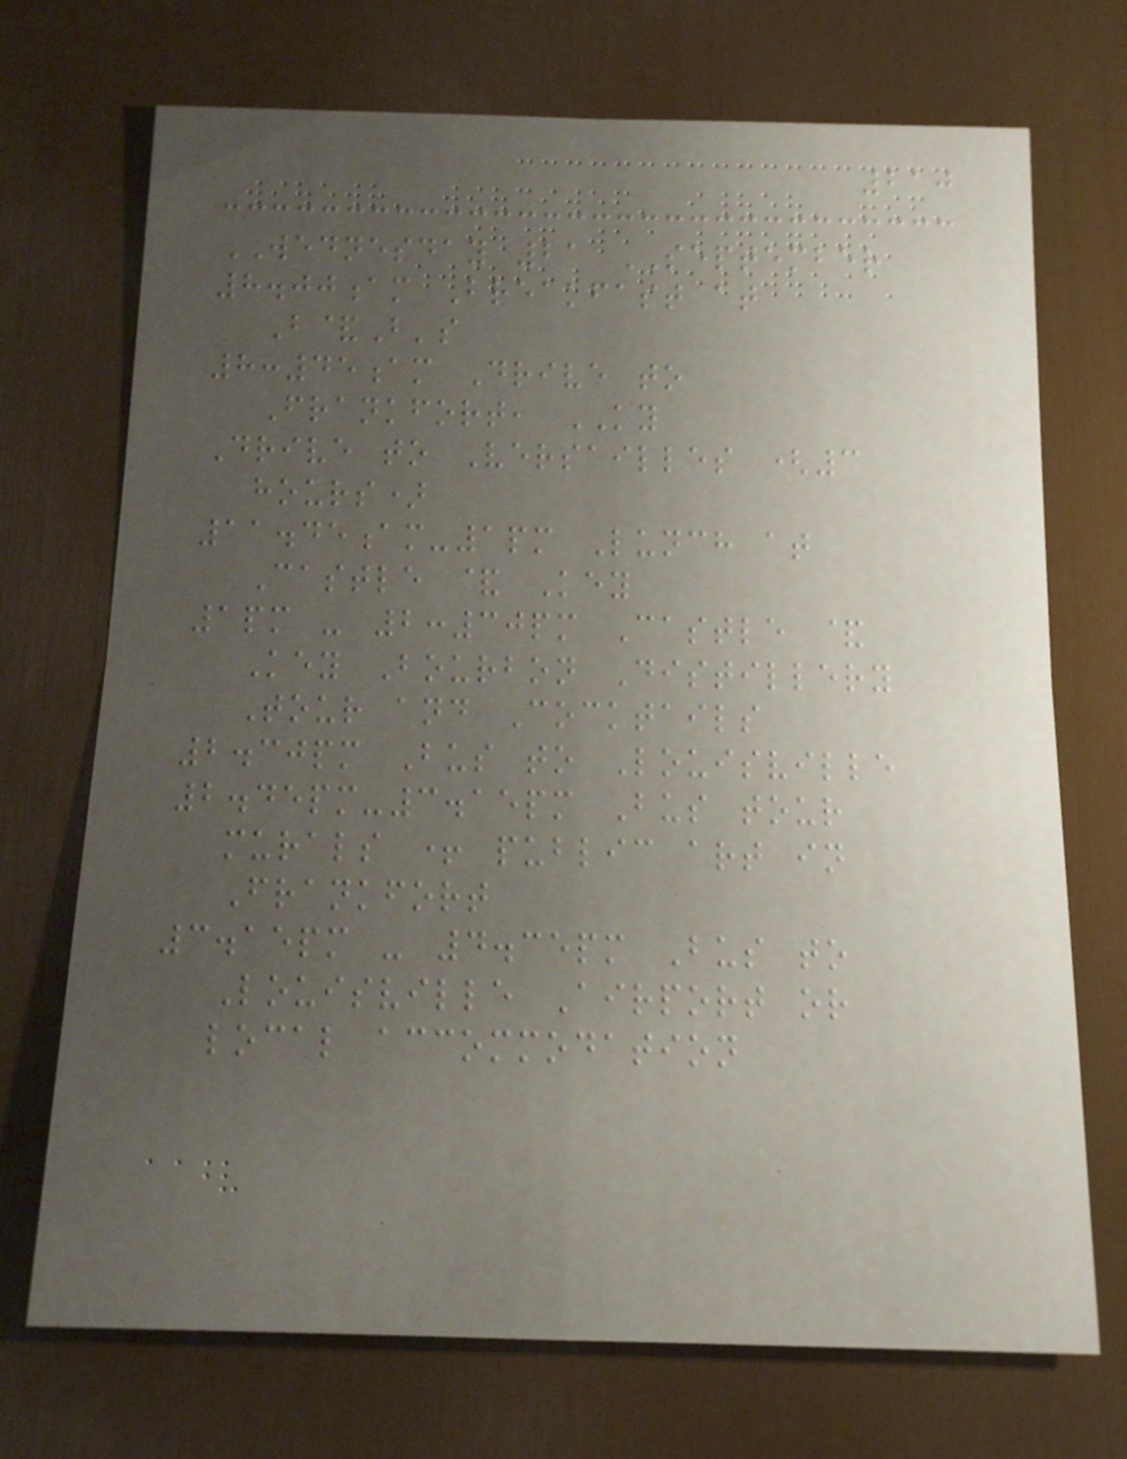210
WEDNESDAY 21 SEPTEMBER
8.00am Breakfast at
B&B's
8:45am Drive to
Frankfort, KY
Drive to Versailles (3
hours)
11.45am-1pm Lunch at
Castle & Key
1pm - 2:30pm Castle &
Key Bourbon Distillery
Tour and Cocktails
2.30pm Bus to Louisville
2.45pm-3.15pm Bus tour
murals + public art in
Frankfort
3.15pm - 4.35pm Bus to
Louisville Airport or
local accommodation
